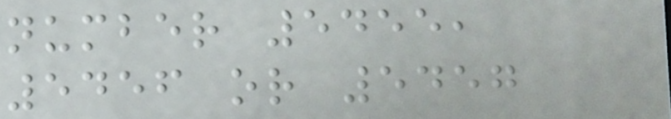number 5455,
5456 or 5457
